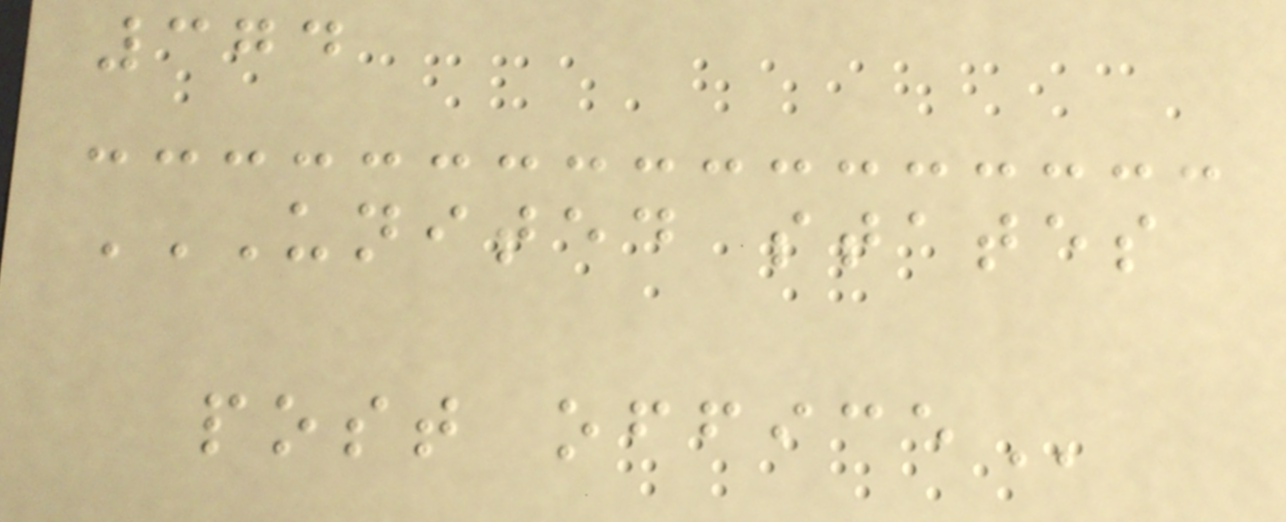374
UNITED STATES
POST OFFICE
